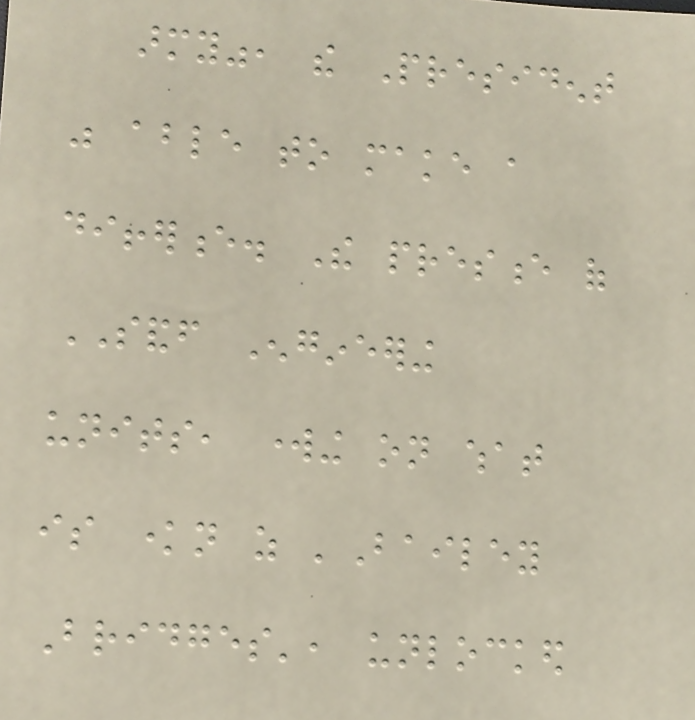army", the President
was able to make a
difference. The presence of
SANDF Engineering
units, working on what
is known as 'Bailey
Bridges', unlocked
